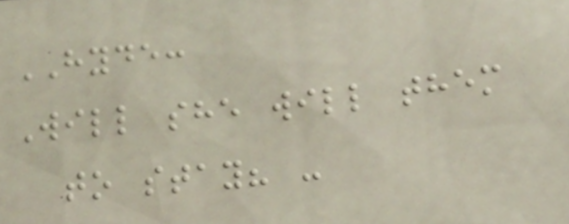HYDE:
Will she will them
to stay? -
